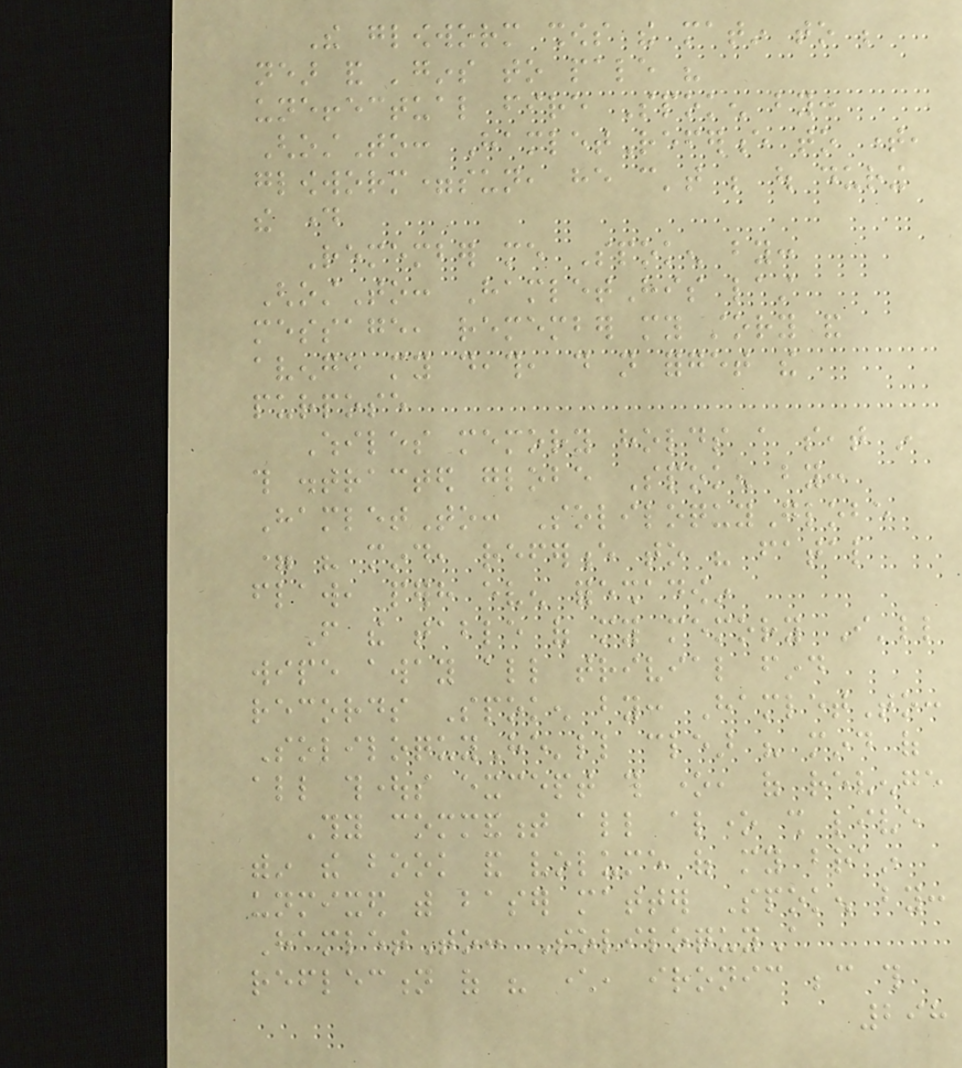The glowworm shows the matin to be
near and 'gins to pale his
uneffectual fire Spoken by:
GhostTo: HamletReference to time,
glowworm=sun, he can't be out during
the day
Remember me Spoken by:
GhostTo: HamletHis last
message, remember my story and
avenge my death, do not forget the
purpose
Whiles memory holds a seat in
this distracted globe Spoken by:
HamletTo: SoliloquyGlobe
= his mind, reference to his fatal
flaw, perhaps even foreshadowin
From the table of my memory I'll
wipe away all trivial find
records Spoken by: HamletTo:
SoliloquyHe'll clear his mind of
all thoughts except this one, of revenge
Thy commandment all alone shall live
within the book and volume of my brain
unmixed with baser matter Spoken by:
HamletTo: SoliloquyA
reflection of his character, ironic because this
298
